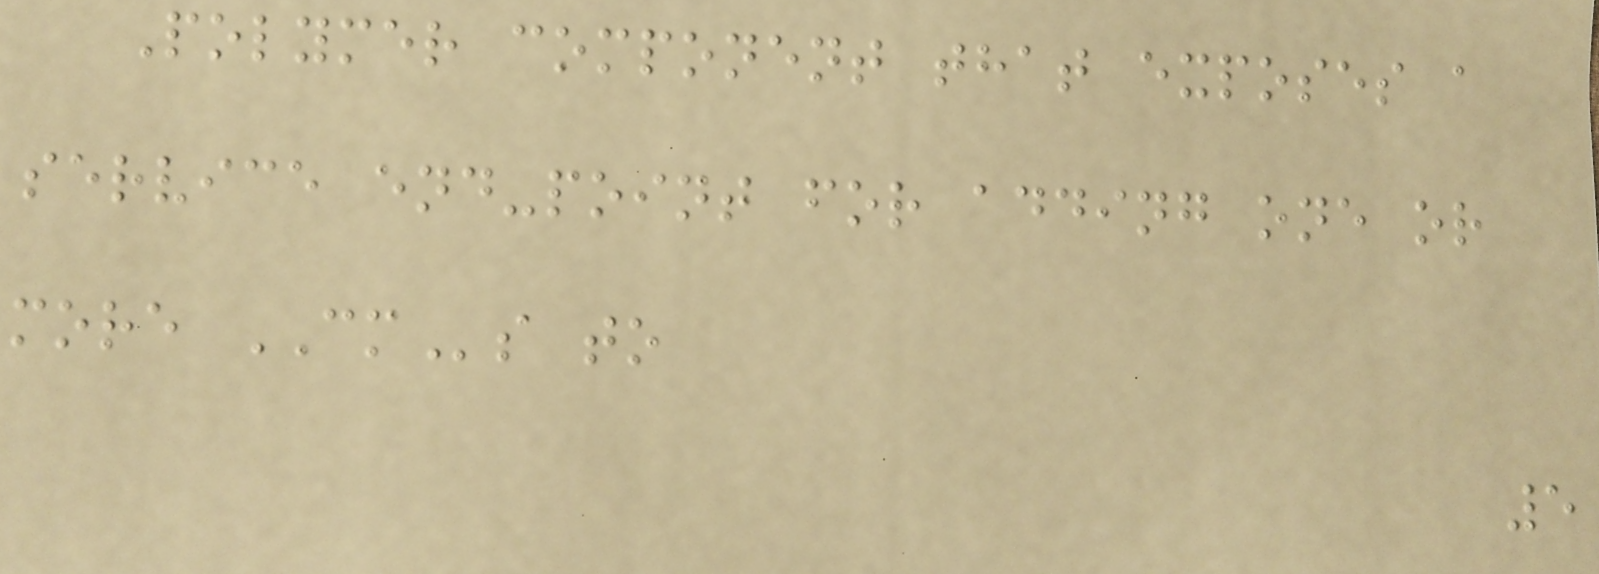Polymer component that exposes a
service end-point for adding one or
more CMs to
5
